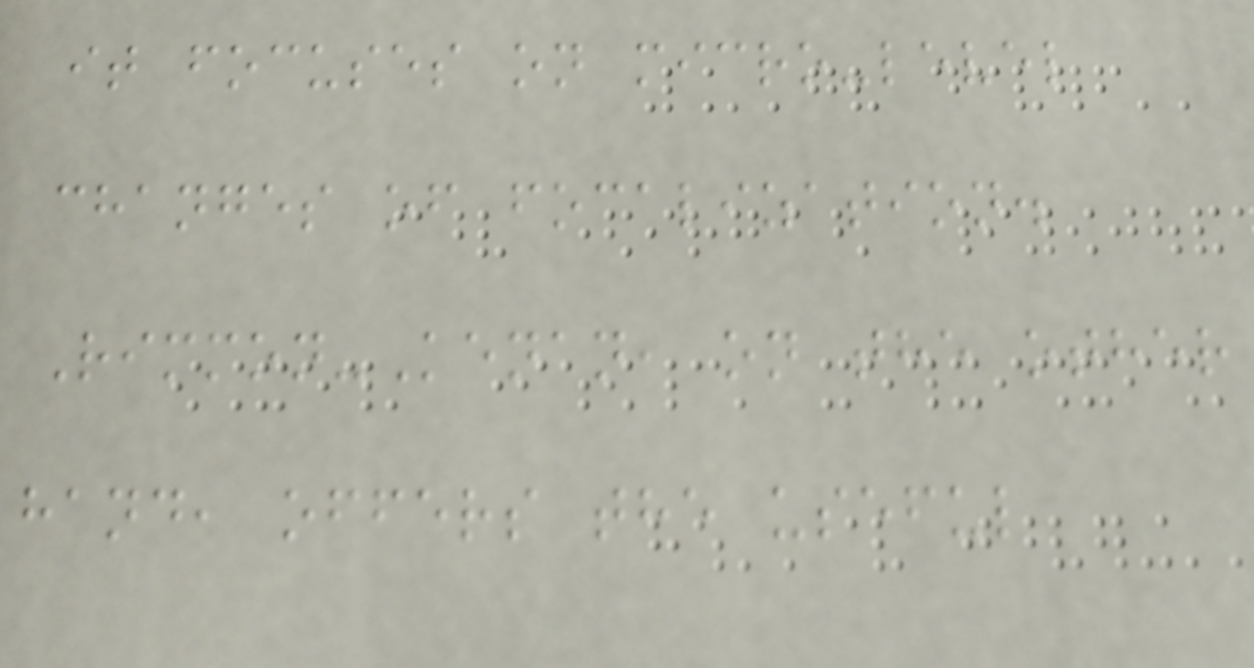it focuses on micro-level
changes of focalization.
Rimmon-Kenan, on the other
hand, offers the useful
